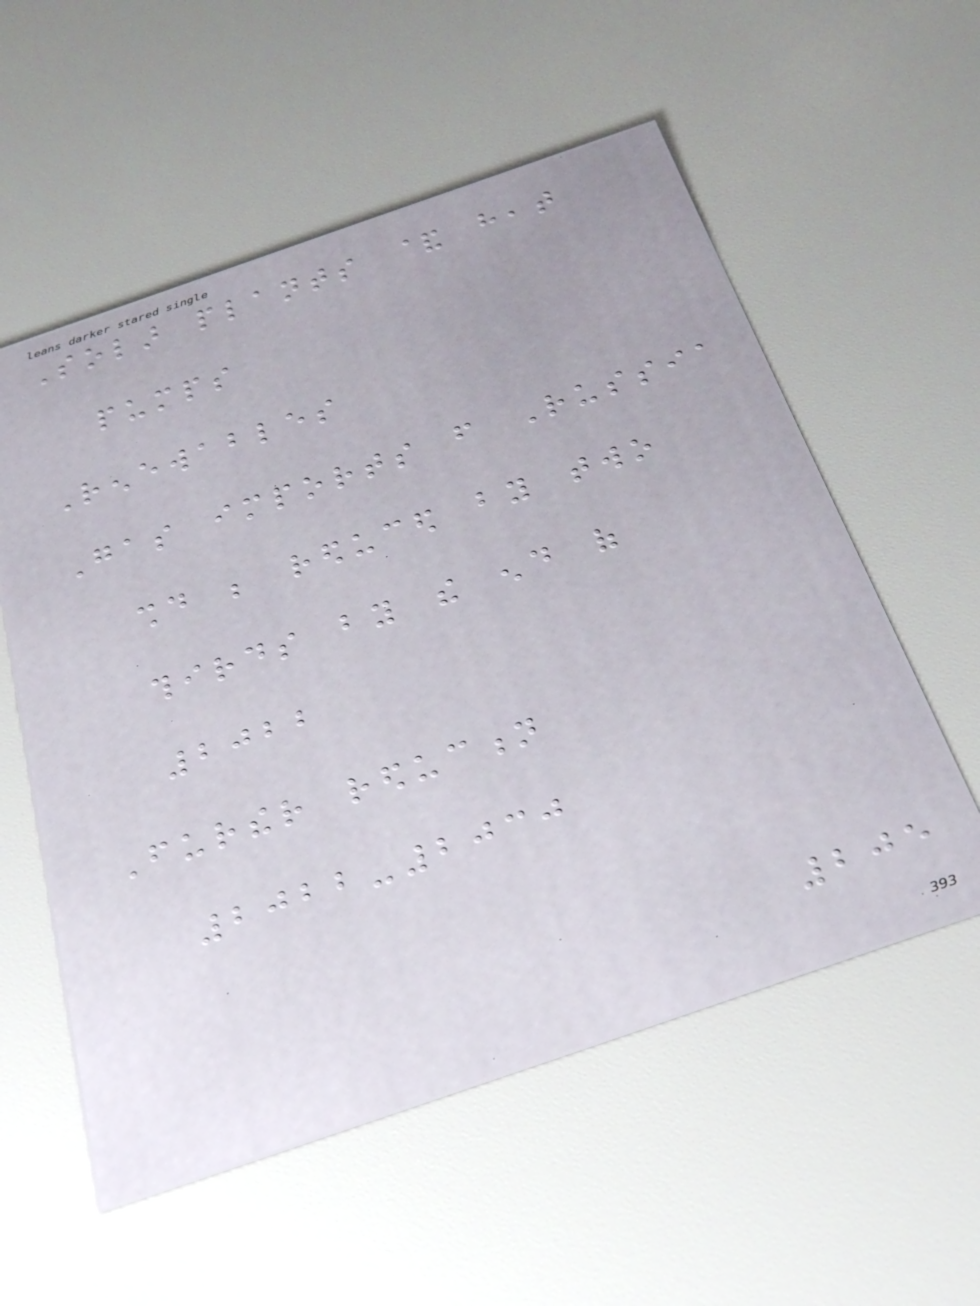Solar plants & heat
pumps
Renewables
Gas imports from Russia
should be reduced by two
thirds by the end of
2022
Further reduction
2022-2030
205
